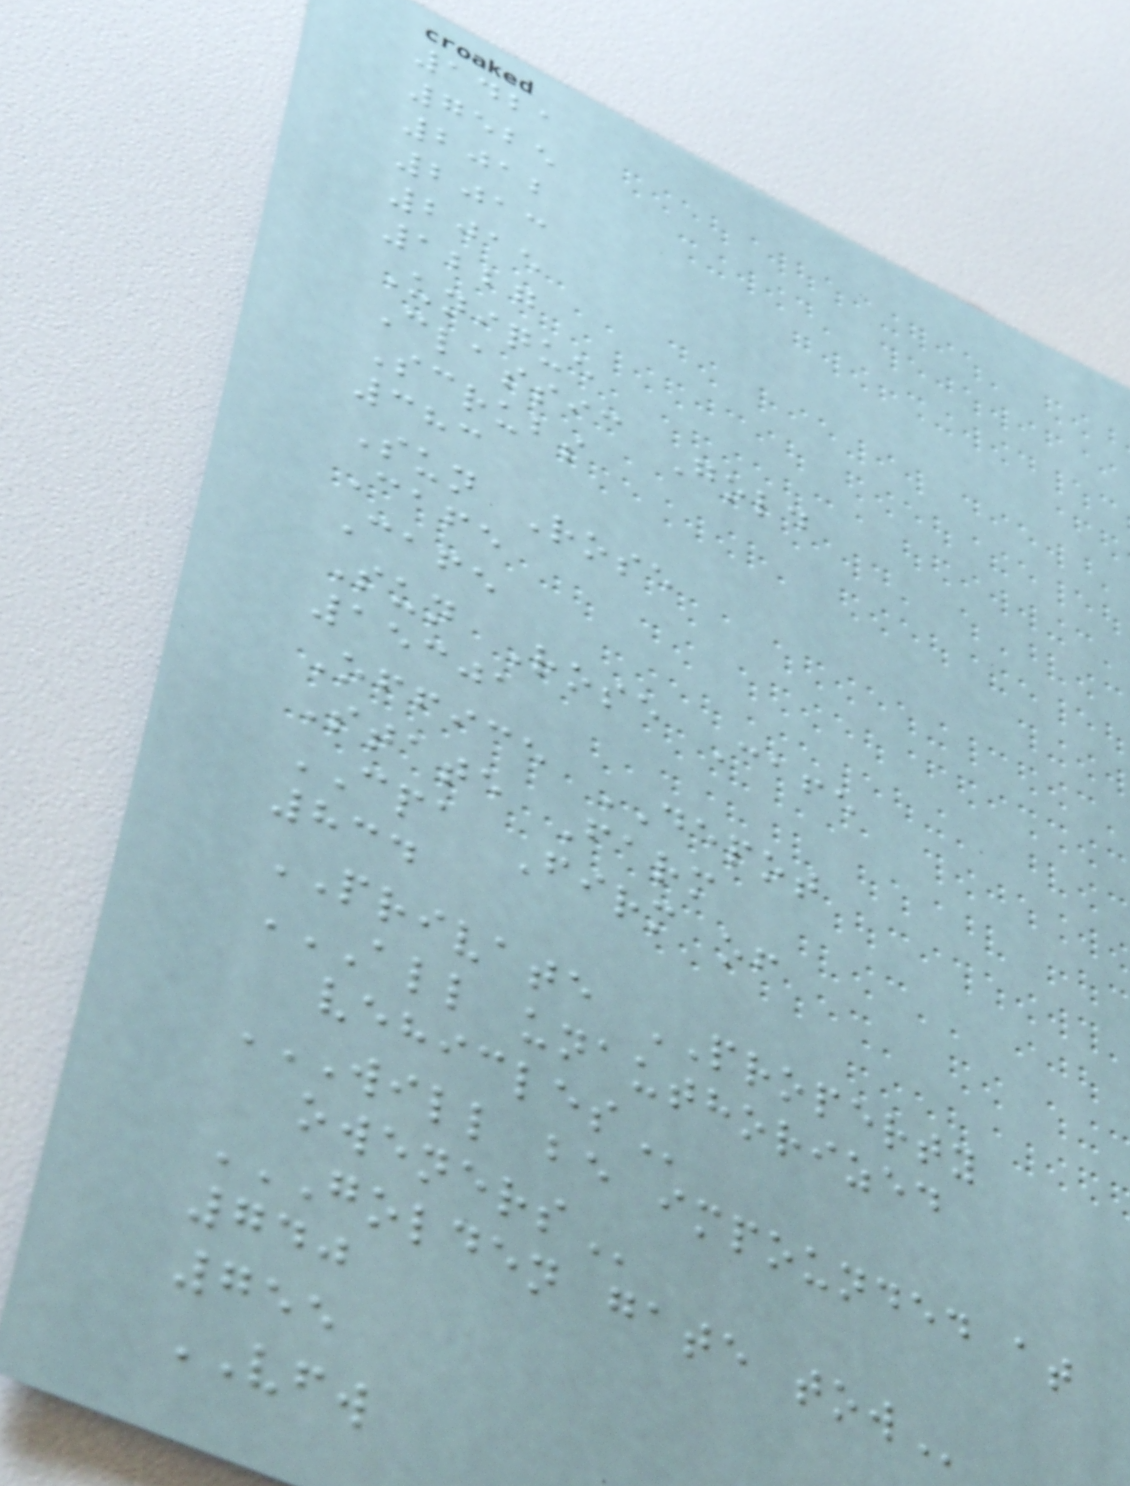1421
7525
2012
2013
2015
1227
Unique
Classic Gold
Scrubs
383
Sun Rose
Cafe
Cafe
Sun Rose Cafe
15301
Office DEPOT
State Farm
CPA Firm of
834
PRIVATE PROPERTY
ALL UNAUTHORIZED
VEHICLES
WILL BE IMPOUNDED AT
OWENERS
GOLDEN GATE TOW
740
755
VFW
